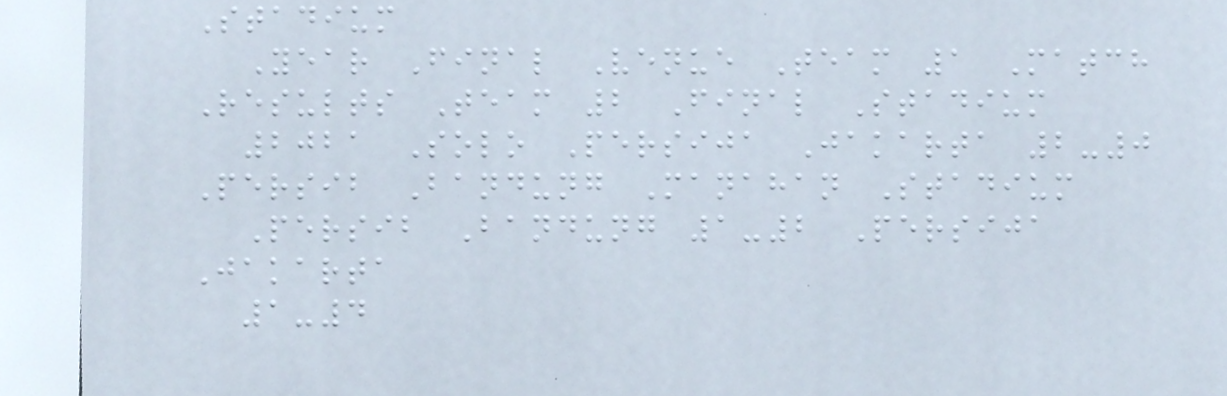Stadium
Year Final Venue Team 1 Match
Results Team 2 Final Stadium
2021 Solo Persija Jakarta 2-0
Persib Bandung Manahan Stadium
Persib Bandung 1-2 Persija
Jakarta
1-4
